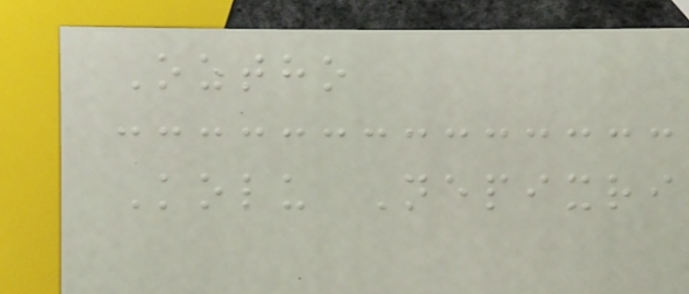Oztho
Kolu Nepixri
